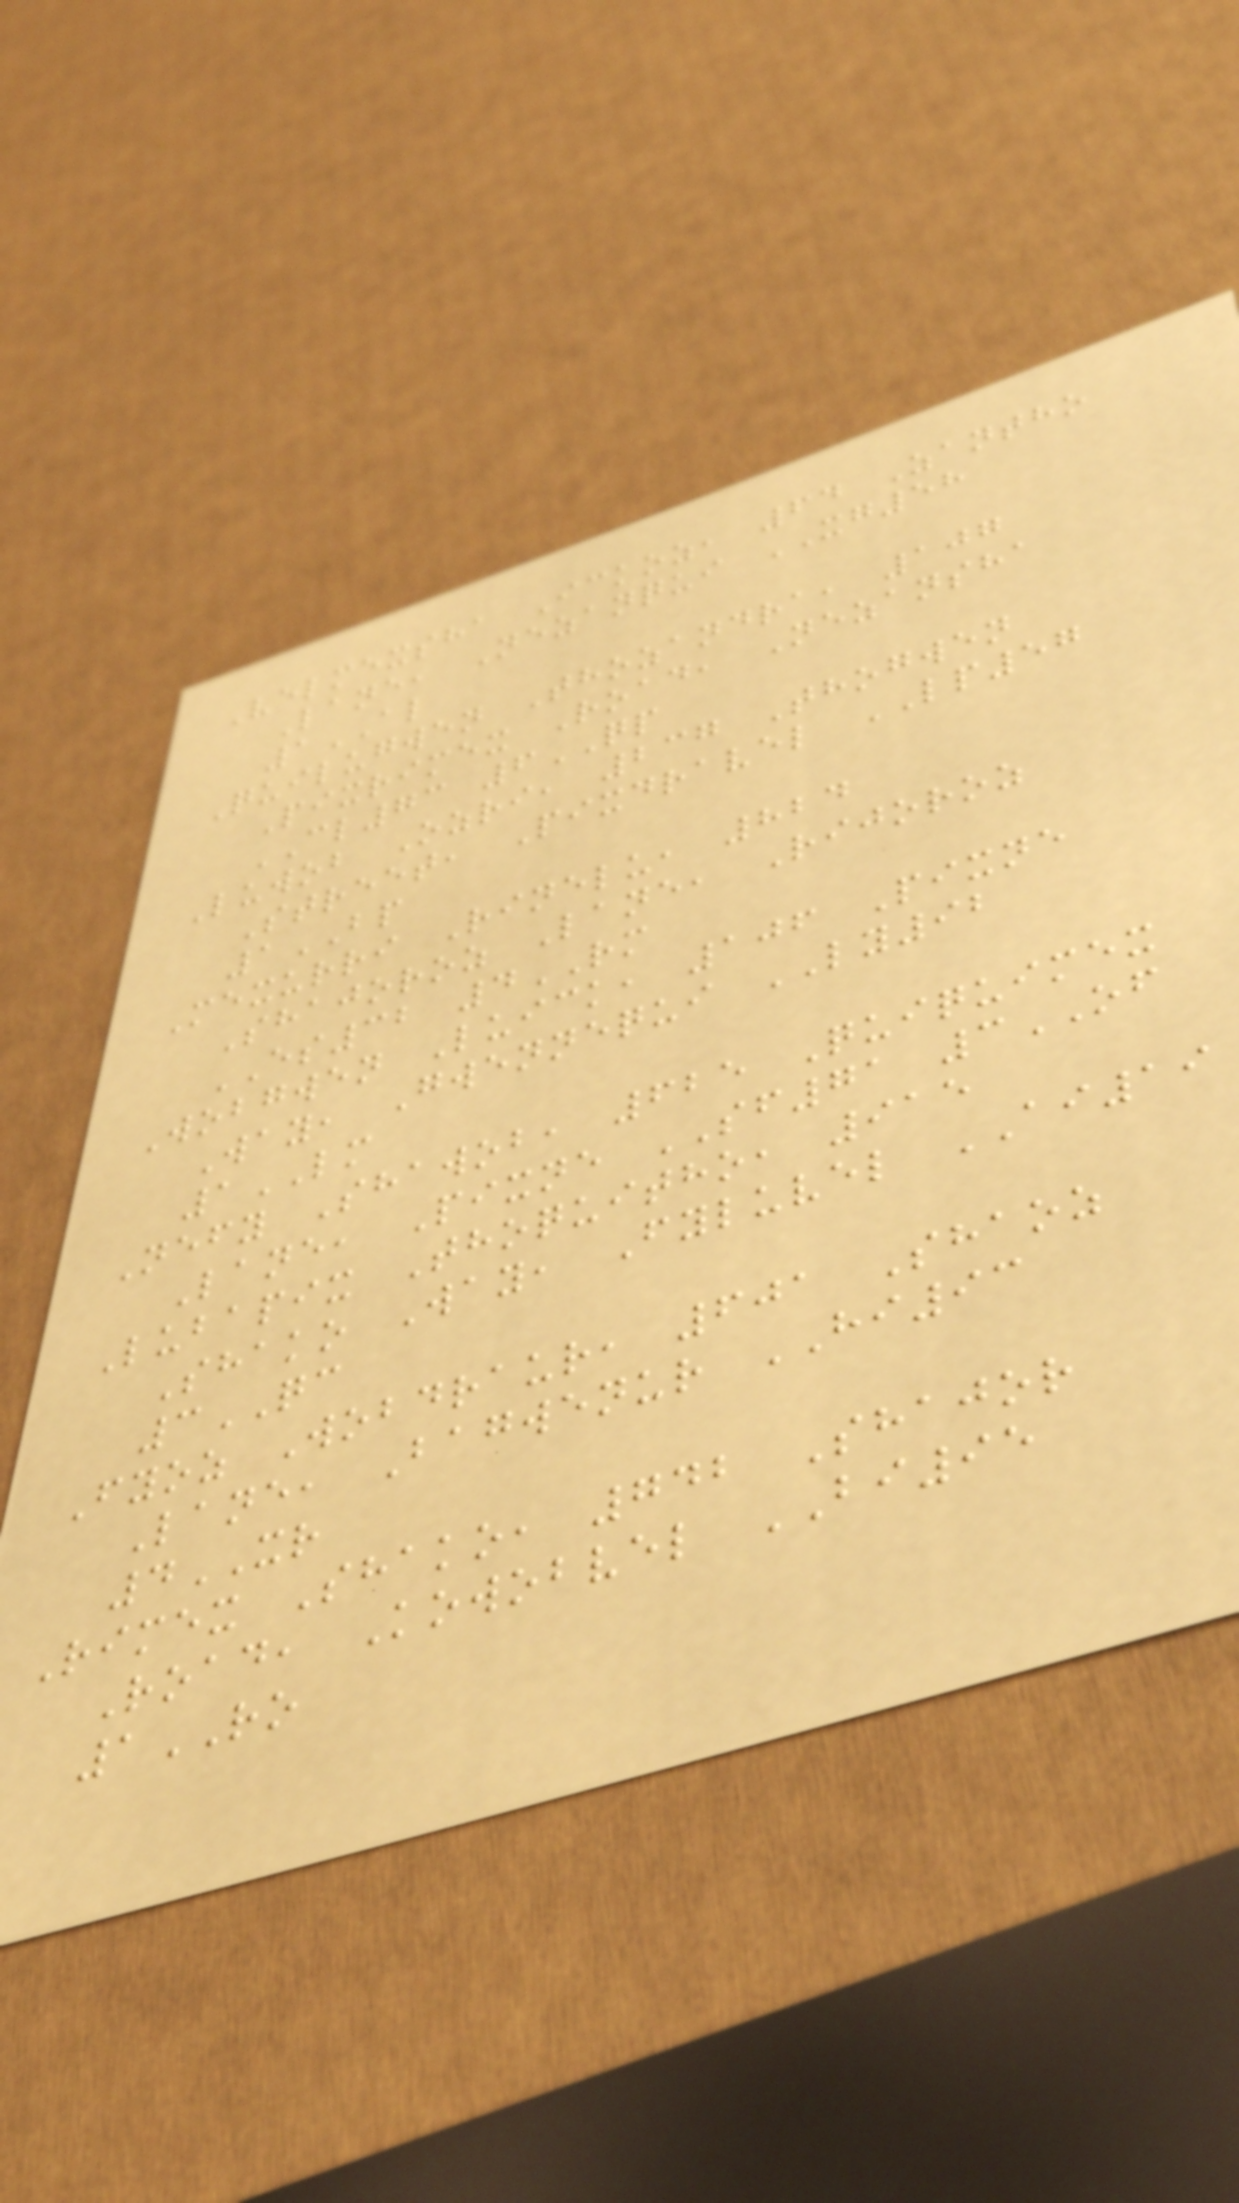Velmexsha Ickoz, 64 Zantho
Lane, Nezanqui XG58
1AL
Quilugwen Thozandra, 107
Pixrimex Road, Nezansha
CL73 6QP
Luwob Ozri, 237 Thogwen
Street, Pixdravel LP57
1BP
Mexurri Rinelu, 824
Shajoroz Lane, Rijoroz
ES32 4RM
Wobgwen Luick, 106 Pixne
Way, Gwennequi LY92
1LM
Nefy Shawob, 625 Quiquimex
Lane, Pixne SF71 3OF
Lubapix Thoquitho, 915
Shako Way, Fyluvel AI19
3QC
Fyoz Wobdraur, 601 Shaoz
Lane, Bagwenur HI93
4XR
Rimex Shako, 742 Shajor
Road, Kowobvel BI95
1RO
